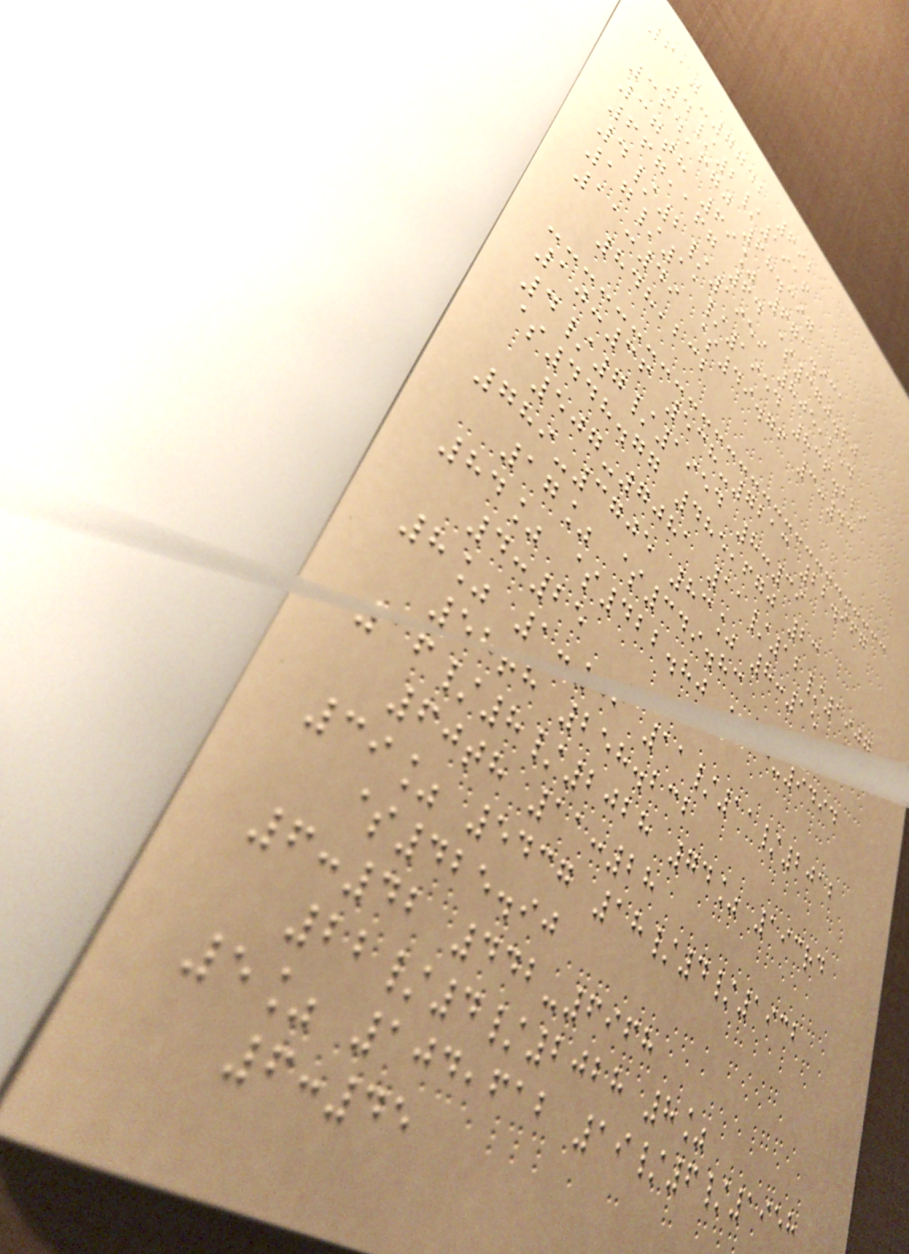610-7742 692
4/2/1916
364,670 68.397
37th 69% 671.931
667,167 64 $370.80
4/2/1959 805,254
17/11/1954 836.229
11:49 $49.76 3:43
848,232
10:36 538-7213 22.967
4/7/1954 8:39
$448.77 485,670 23
507-7081 11/12/1907
789-3705 83% 8:15
17% $349.83
84% $422.80 134-9494
4:25
8% 1:06 11/11/2012
58th 258.232
16/8/2028 74% 193rd
60th 11:28
39% 5437 18/4/1932
$425.90
6:42 442-6968
22/4/2028 8%
5% 104,612 19/6/1958
6:45
